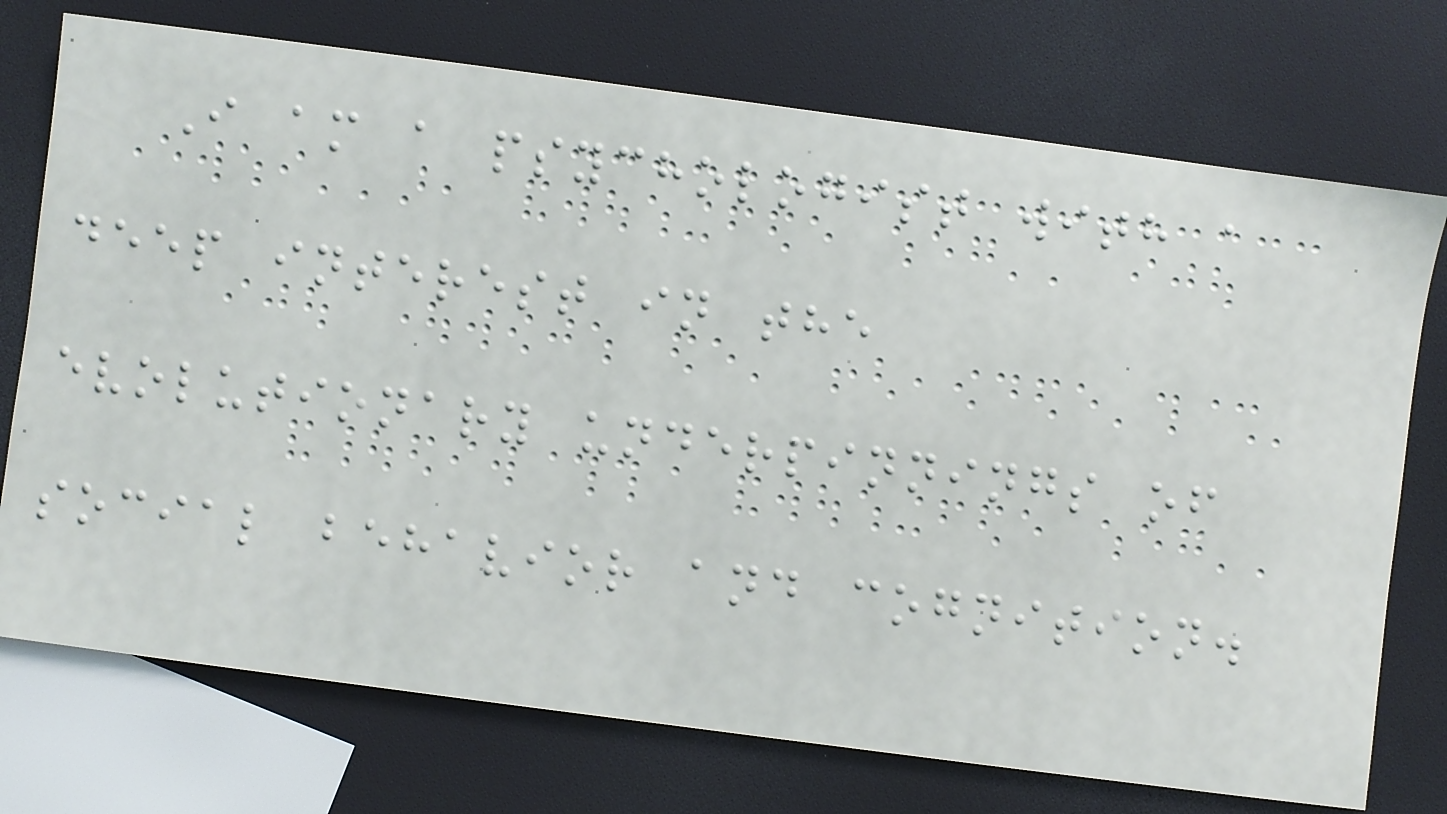I am a psychologist with a
deep interest in the
evolutionary underpinnings of
social behavior and cognition.
